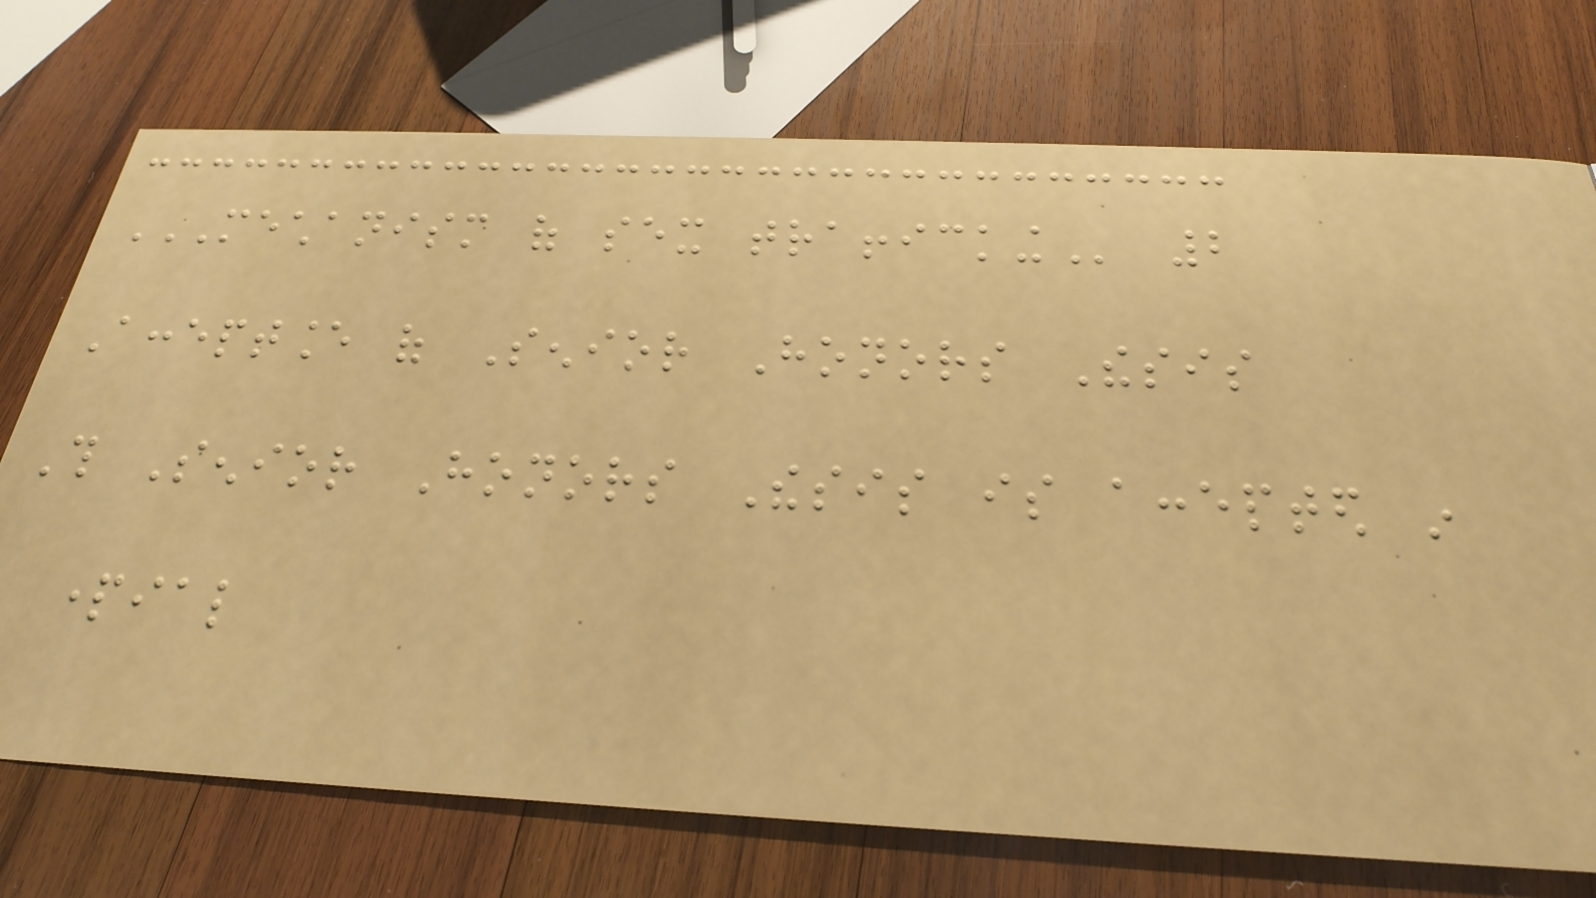MECHANISM OF SEX TRAFFICKING 2
Acceptance of Senior Honors Thesis
This Senior Honors Thesis is accepted in
partial
